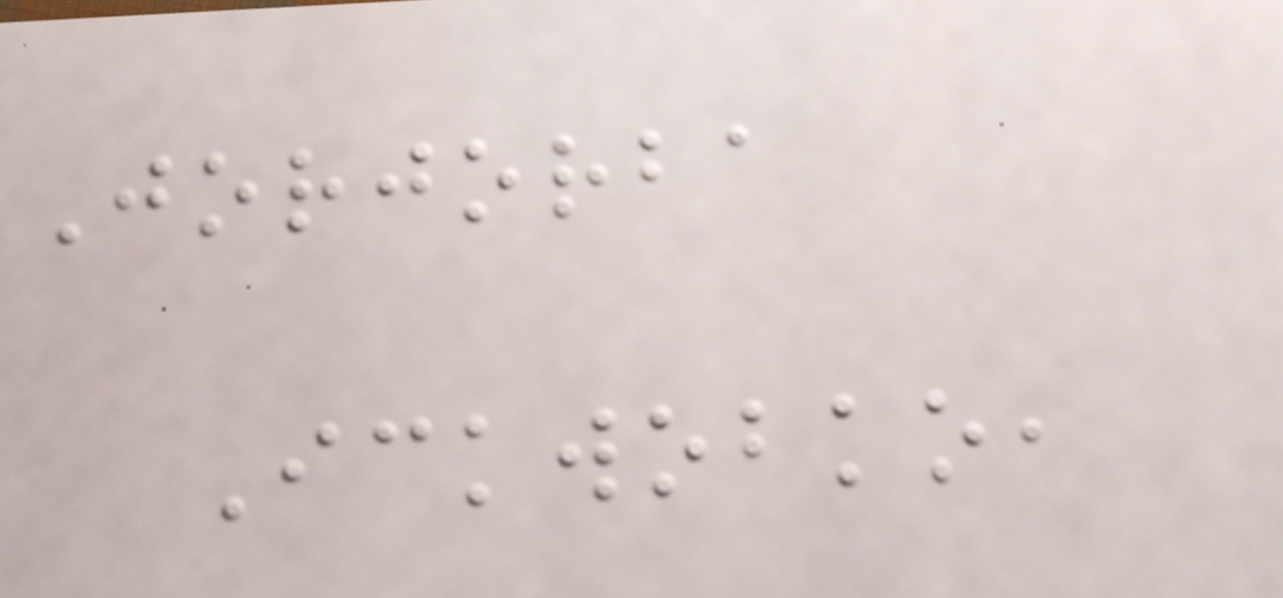Jorjorba
Ickwobko,
